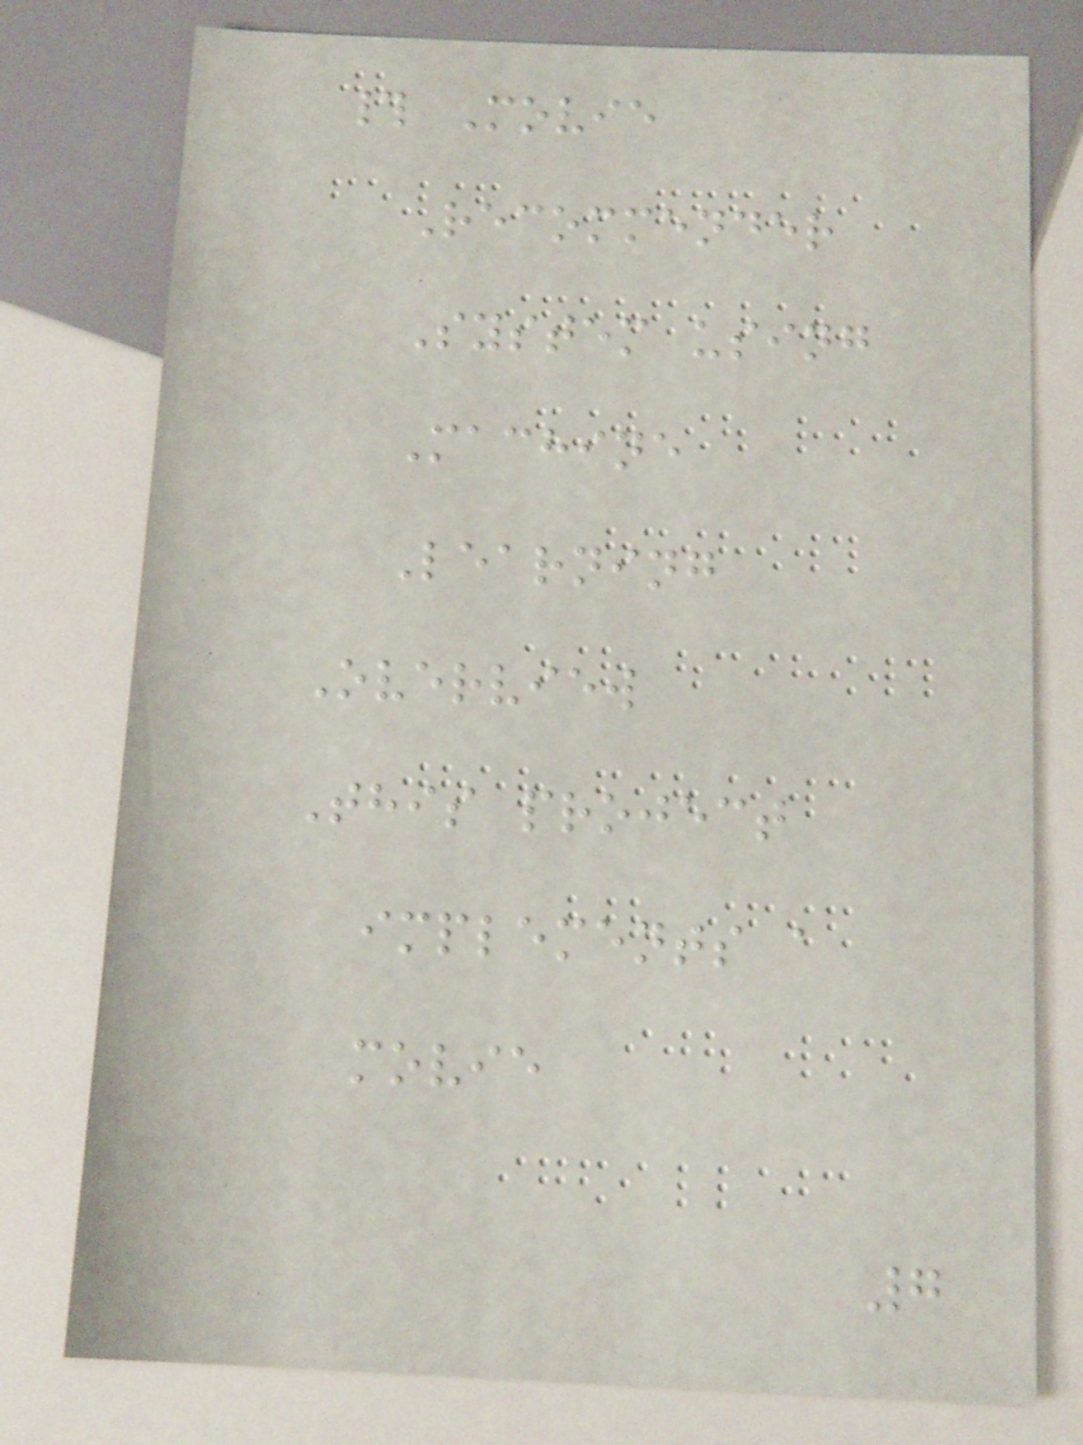# Movie
Recommender
System using
Machine
Learning
Overview
This project
implements a
movie
7
